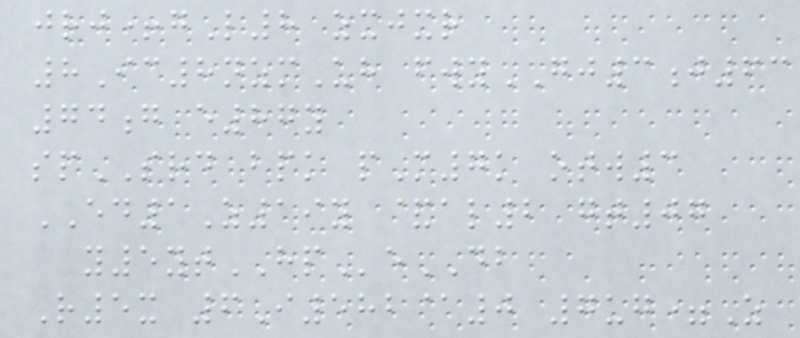jrj+gL8 zxjxr
8Ic8nzmUh fwyGJ3j63
74g e87y
spSRD bpk pM7k otw3
ED1Z19y &al2 gt07
y5ytHPeDB
R5x 6I582@0 7ug=Z
